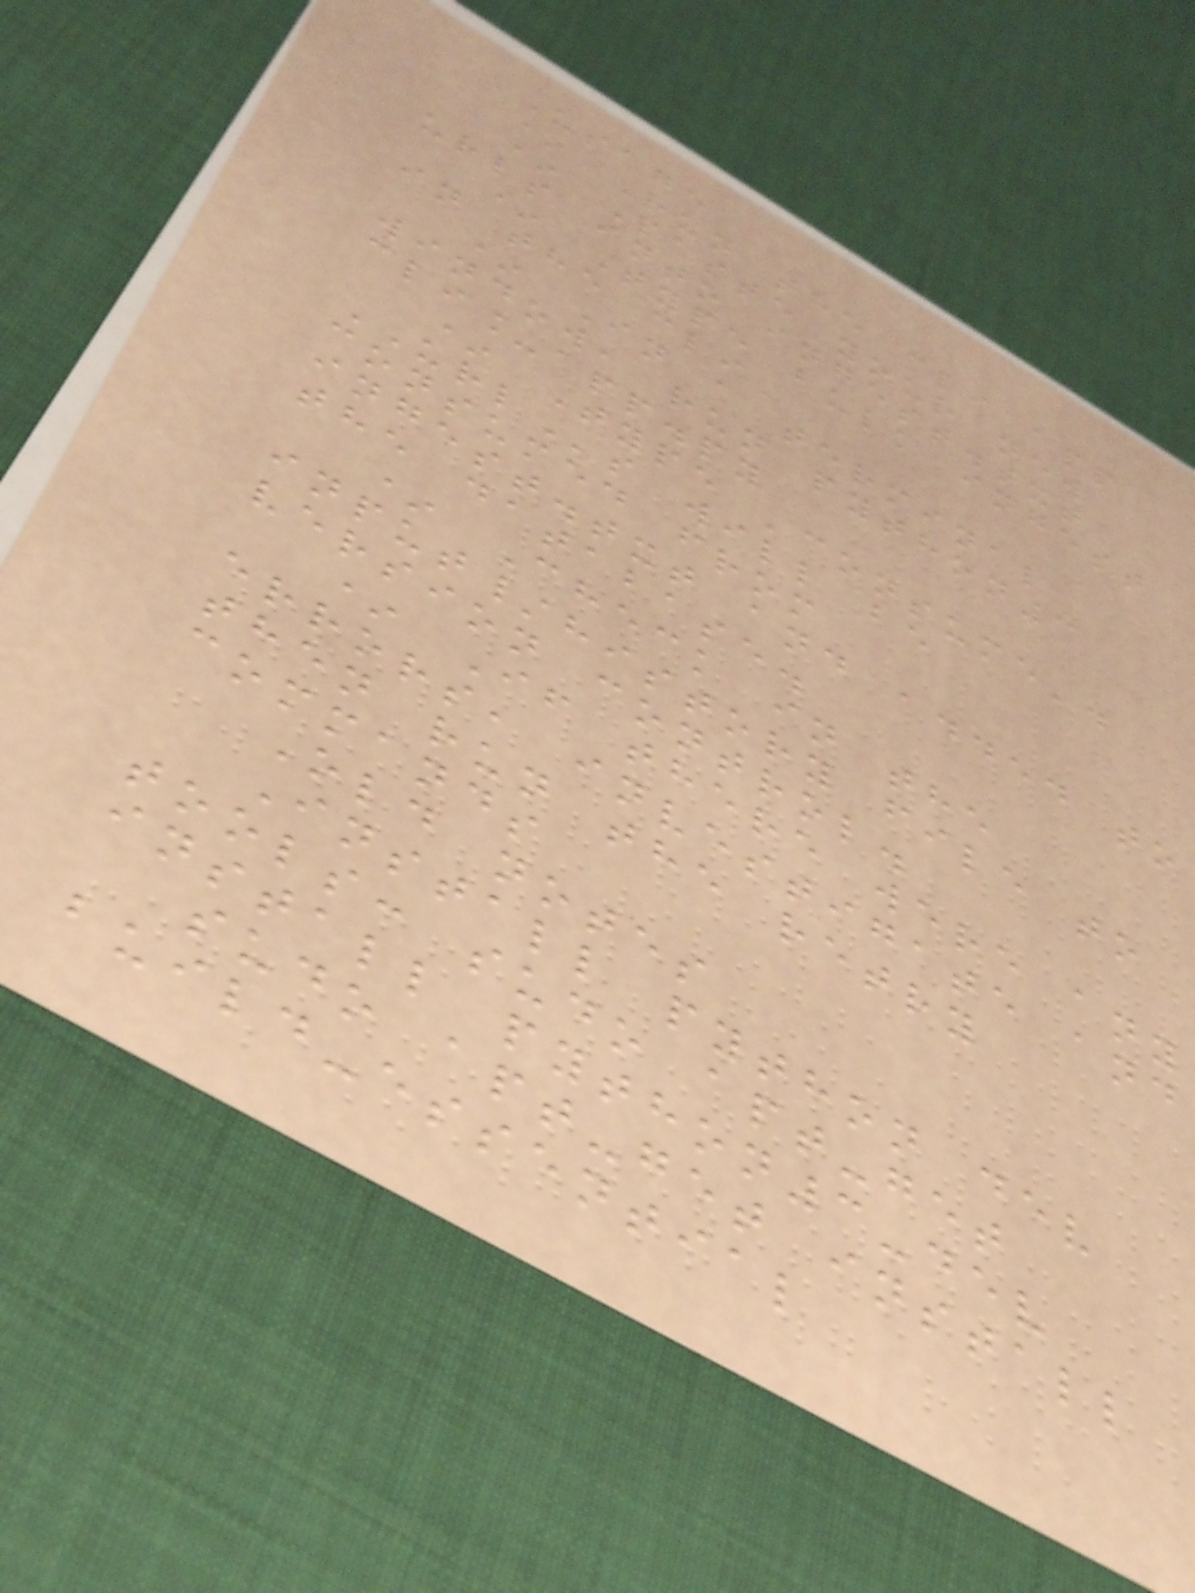Usage
* Run the cli app
* Paste your new
urls into ingest.txt
* Type bulk ingest
in the cli
* In a terminal
window, run python3
cli_app.py
* Type 'consume'.
URLs will be
consumed from
ingest.txt and added to
the database.
* Check in the
input/history file to
version control.
* If there were any
errors, investigate and
then run the retry
commands
Old notes
Install python dev
tools: sudo apt-get
install python3-dev
sudo apt-get install
build-essential
